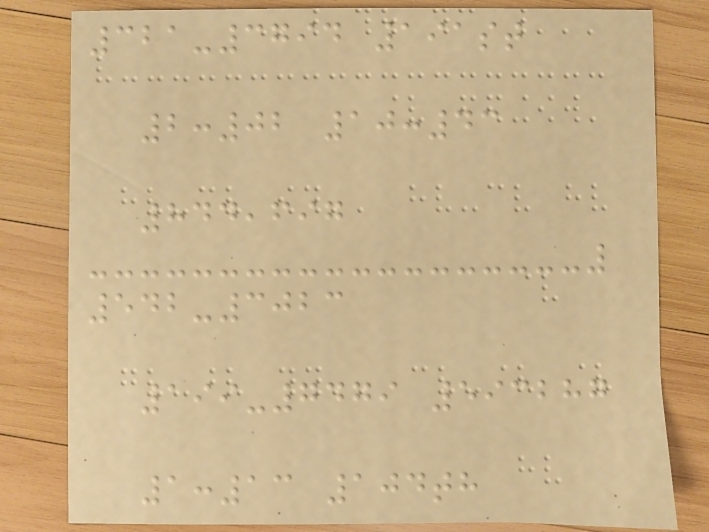321-3794 191st
2:02 10:43
844,697
542-3023
199-7479 593287
1:13 104th
